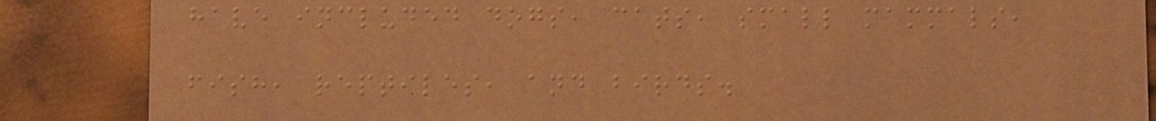have included dogs, cats, small mammals,
fish, reptiles, and birds.
